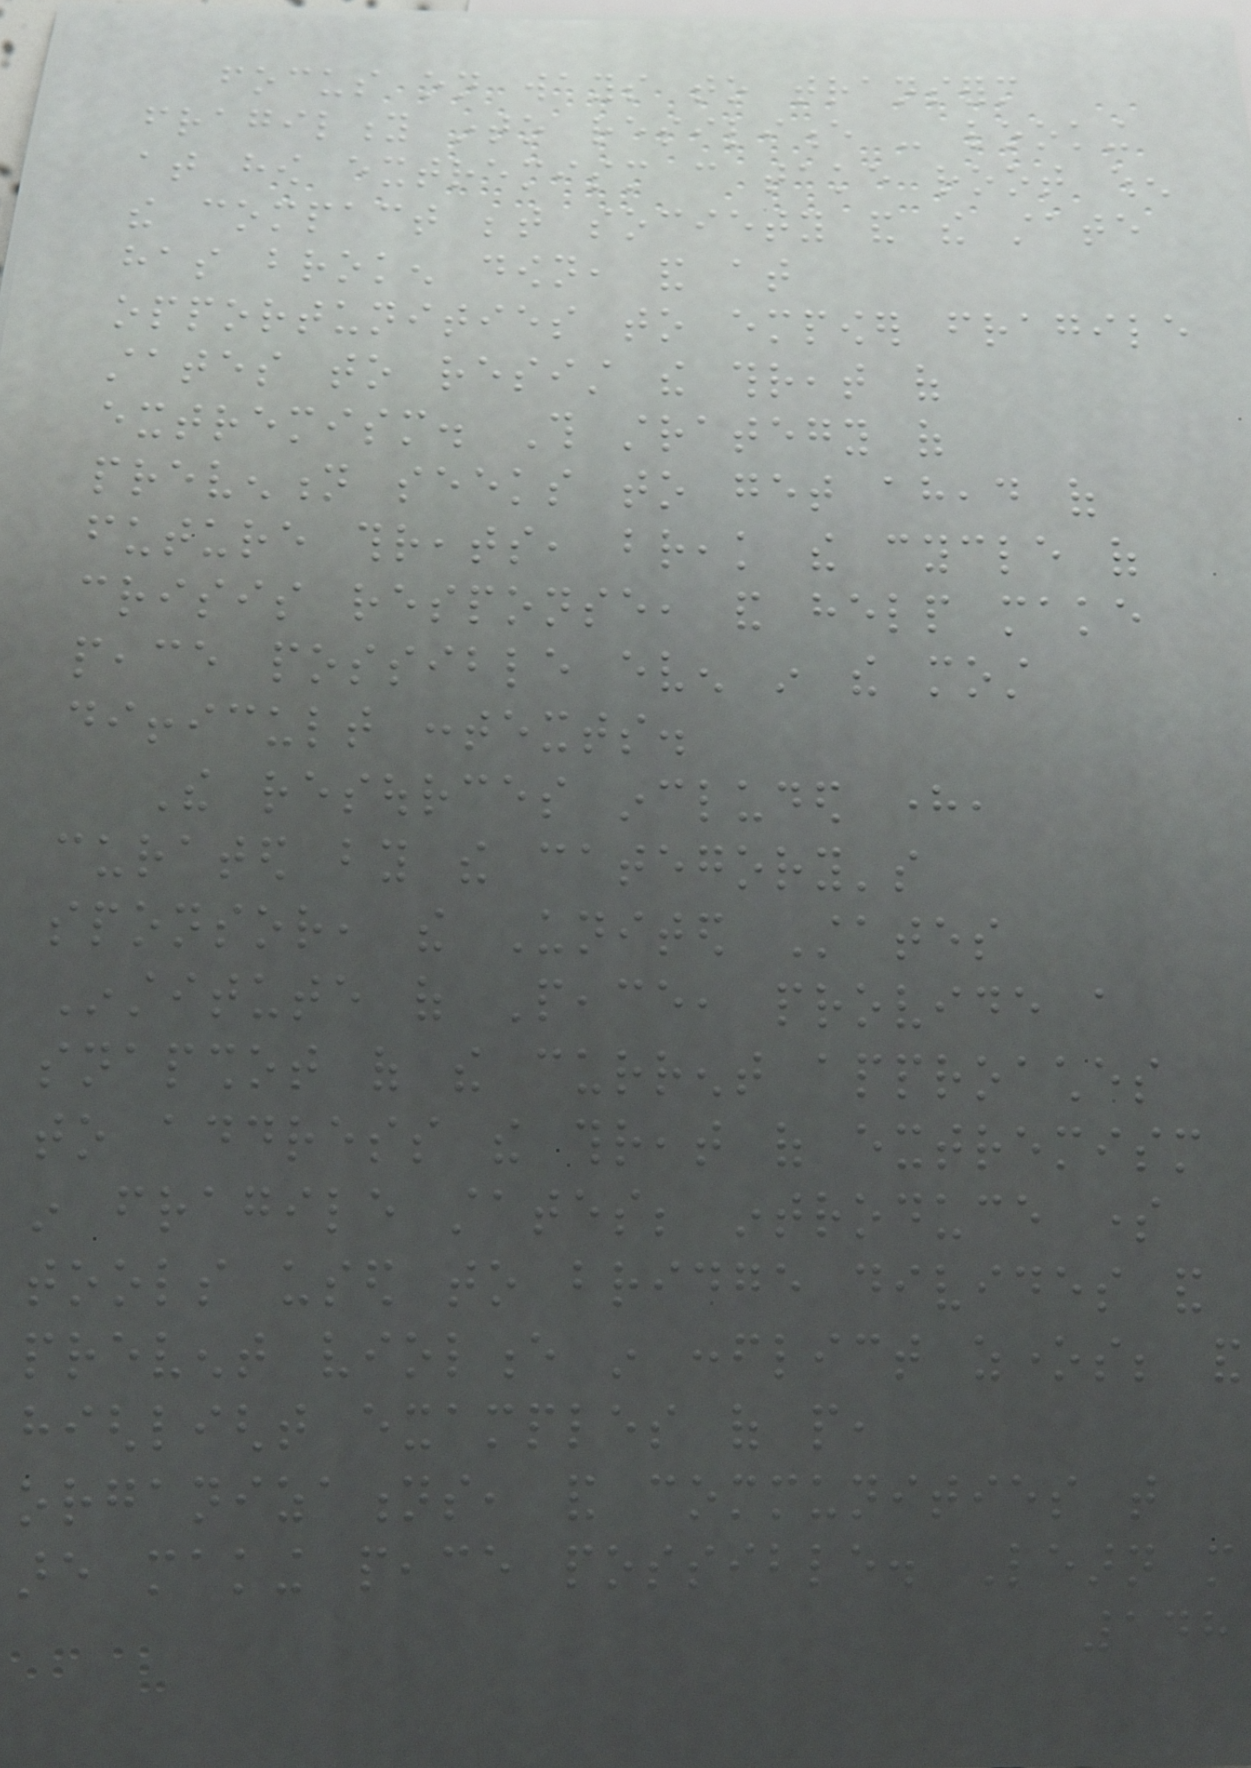focus on ways to transform
fragility into resilience - looking
at how extremism can take root when
the compact between society and the state
has broken down, and at
opportunities to empower fragile
states to resist the threat of
extremism. This strategy of
prevention seeks to get ahead of
future threats, break the cycle of
crisis response, and help make
peace possible even in the most
difficult contexts.
The resources included here,
curated by the category's
sponsor, the United States
Institute of Peace, provide a
snapshot of the current approaches
to address the threat of extremism
in fragile states; introduce some
tools used to bridge divides and
prevent violence in conflict zones; and
highlight examples of people,
organizations, and communities that
are making peace possible. Learn more
148
